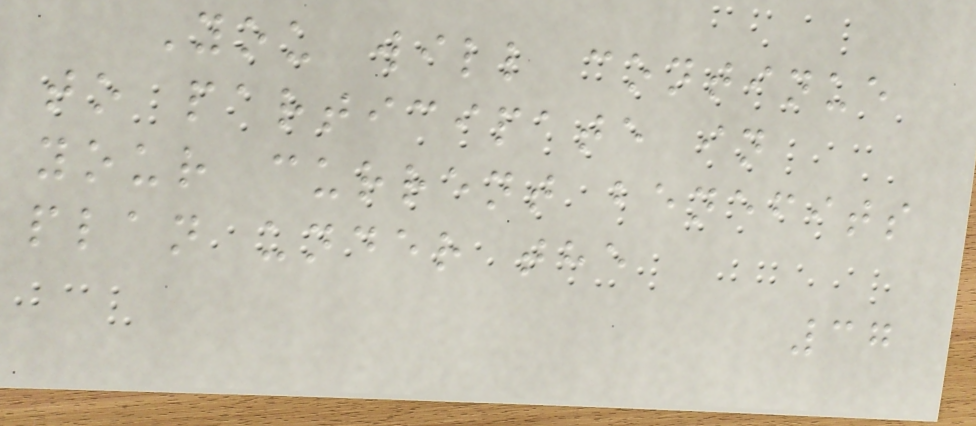You will continue
to participate in
your current benefits
plan under the
37
